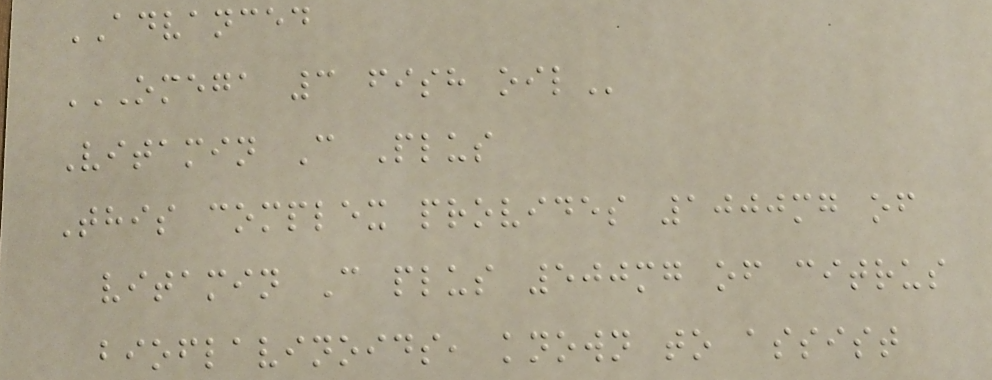ADVANCED
OMEGA 3 FISH OIL
Vitamin C Plus
This complex provides 1000mg of
vitamin C plus 500mg of citrus
bioflavinoids, known to assist
